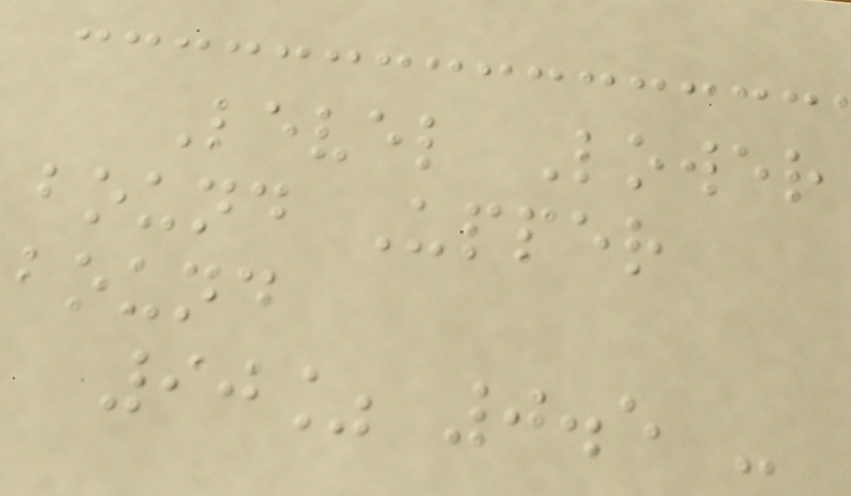Level Lower
bound Upper
bound
90% 0.5 -
